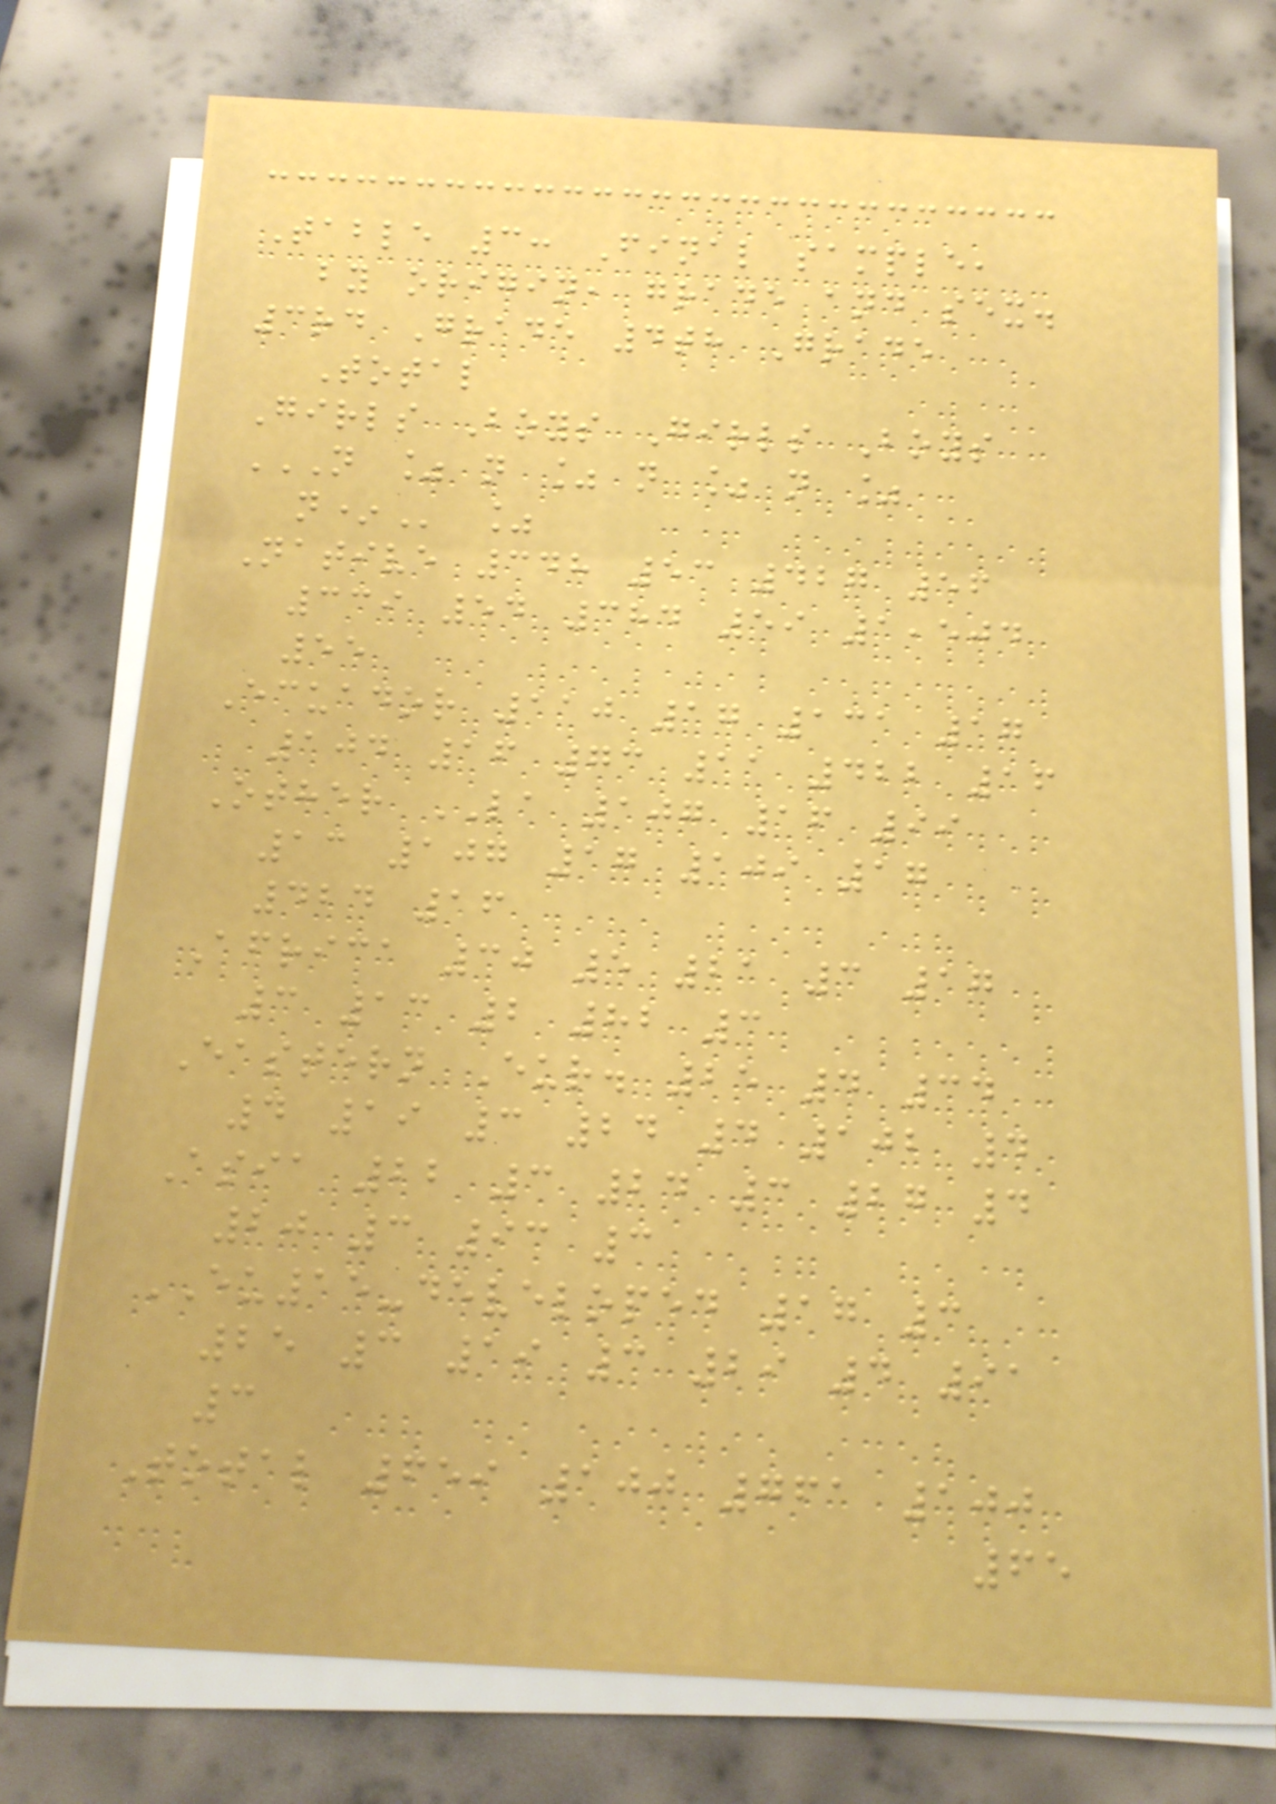Table 3: Final sample,
by origin, grade and sex.
3rd Grade 4th Grade
Total
Girls Boys Girls Boys
N % N % N % N %
N* %
Native 348 53 427 56
339 54 384 59 1,504
55
Ecuador 110 17 131 17
104 16 73 11 422 16
Other LA 107 16 99
13 107 17 109 17
424 16
Africa 30 5 21 3 17
3 13 2 82 3
Eastern Eur. 25 4 34
4 19 3 24 4 102 4
Asia 22 3 24 3 27 4
20 3 93 3
EU15-developed 17 3
25 3 19 3 29 4 91
3
Total 659 100 761 100
65
